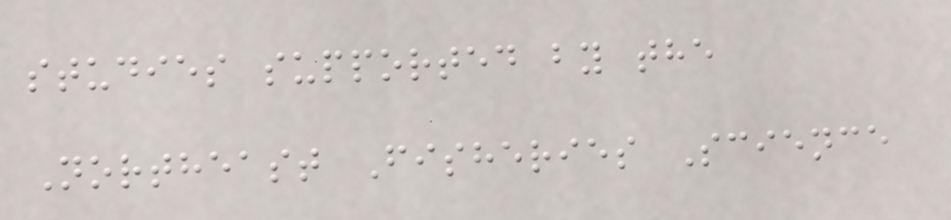studies supported by the
Northeast Fisheries Science
